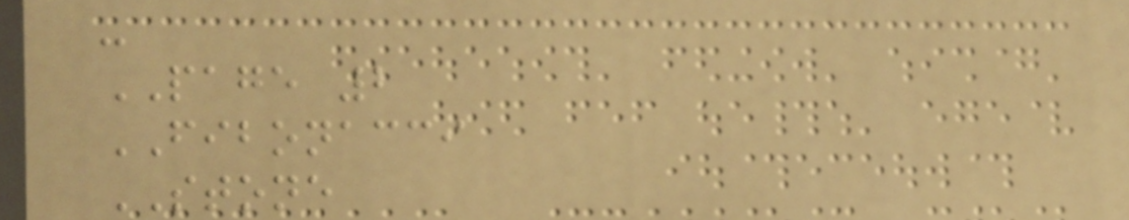-
PAGE 2
FIBONACCI
STONE
